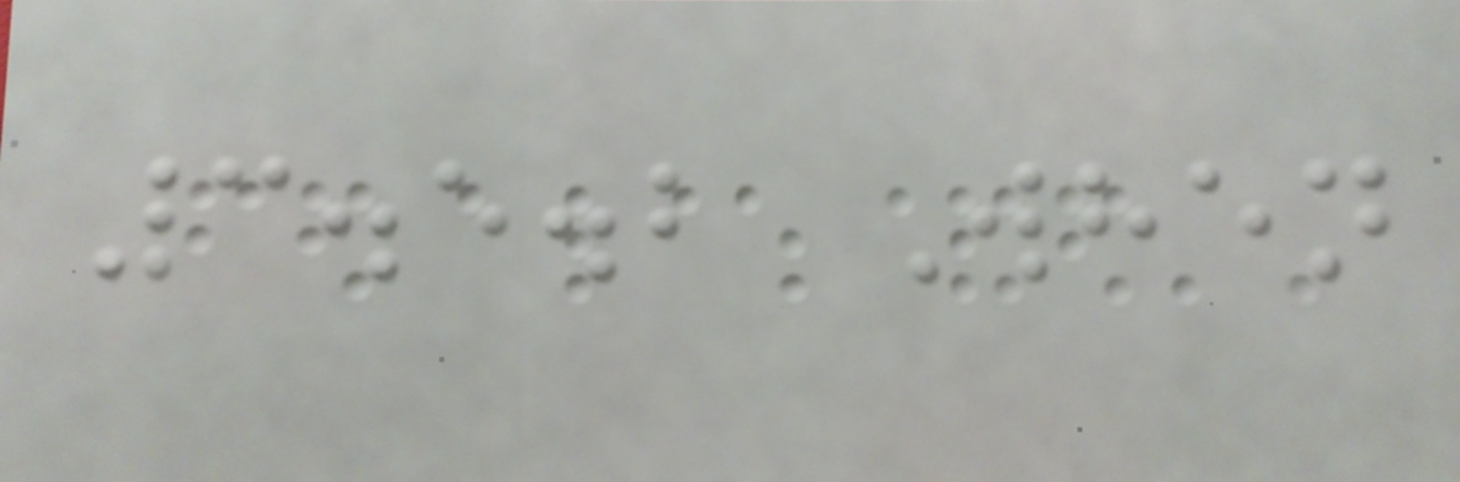3.5.2 When
